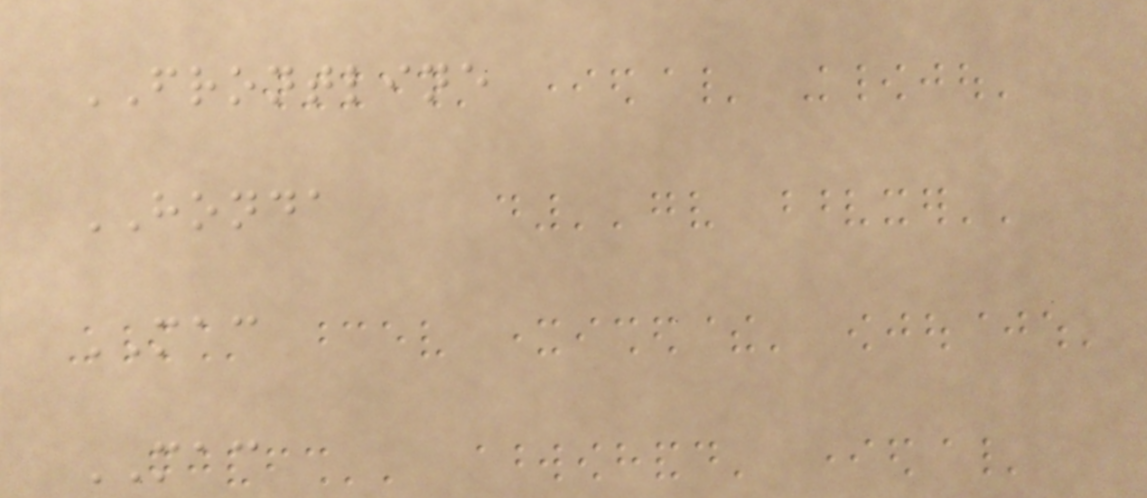FRONTLINE
HONDA
MAC
MAC
